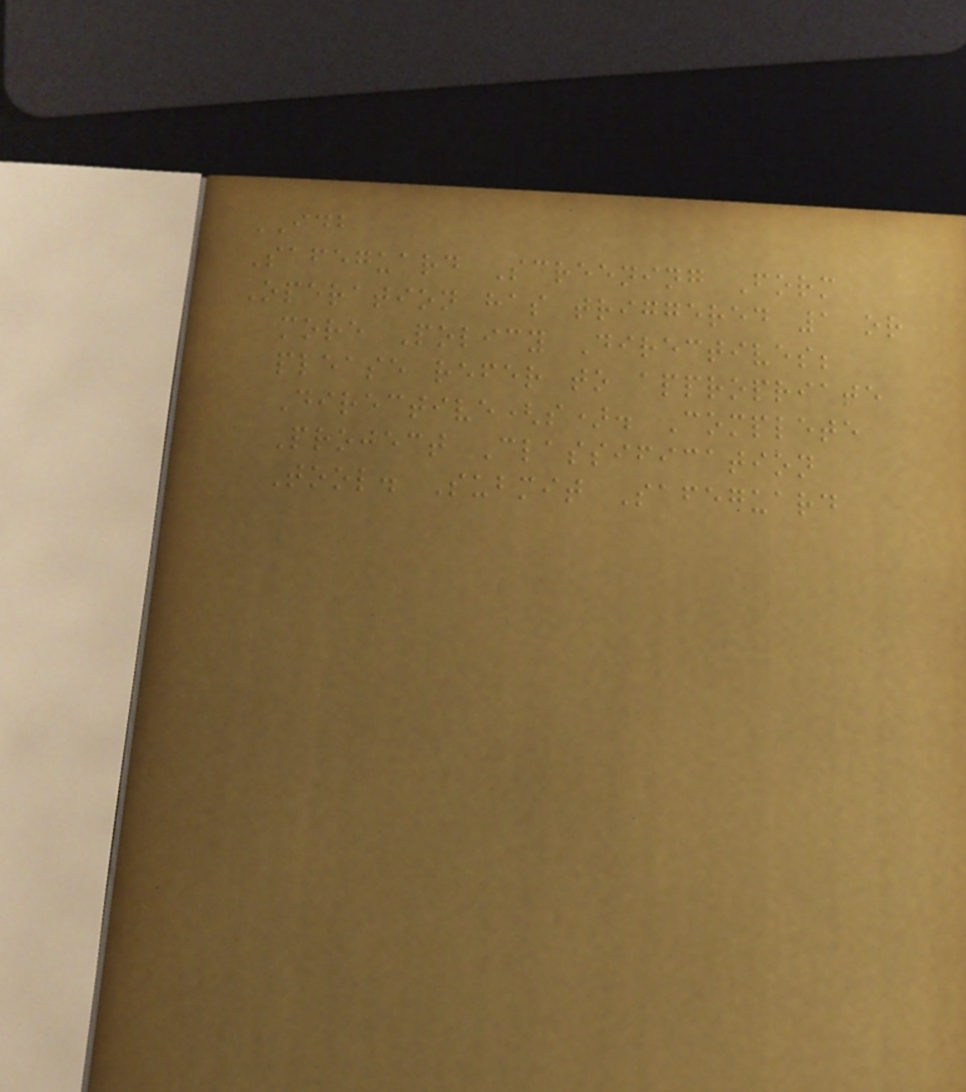IDB
Safeguard Screening Form
Operation has triggered 1 or
more Policy Directives;
please refer to appropriate
Directive(s). Complete
Project Classification
Tool. Submit Safeguard
